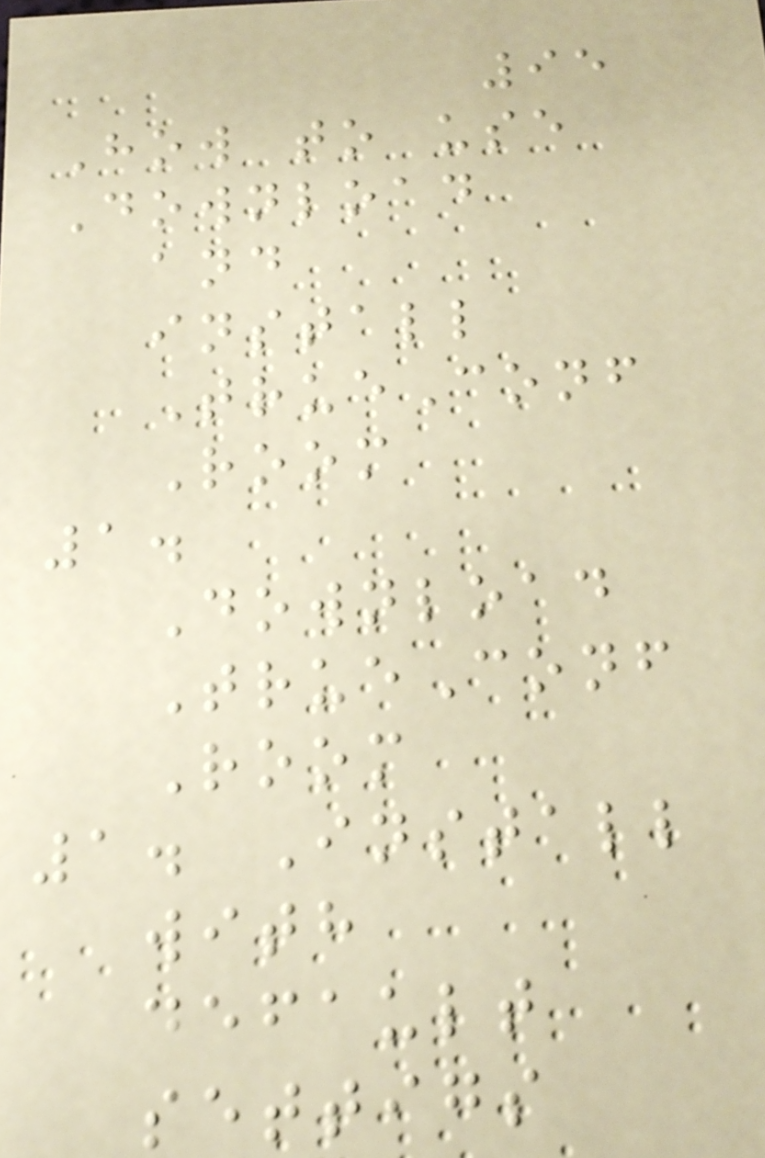95
How to use
Download
and
install
TrueConf
Room
1.
Download
TrueConf
Room
1. Install
with
default
settigs
